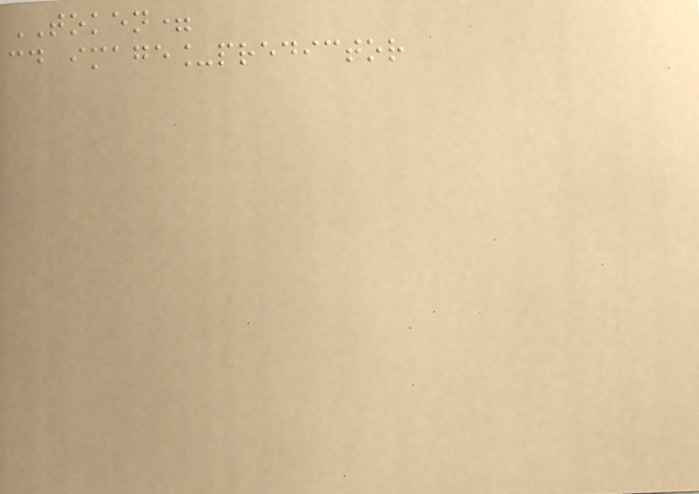TOKEN=
cd image_predictor
